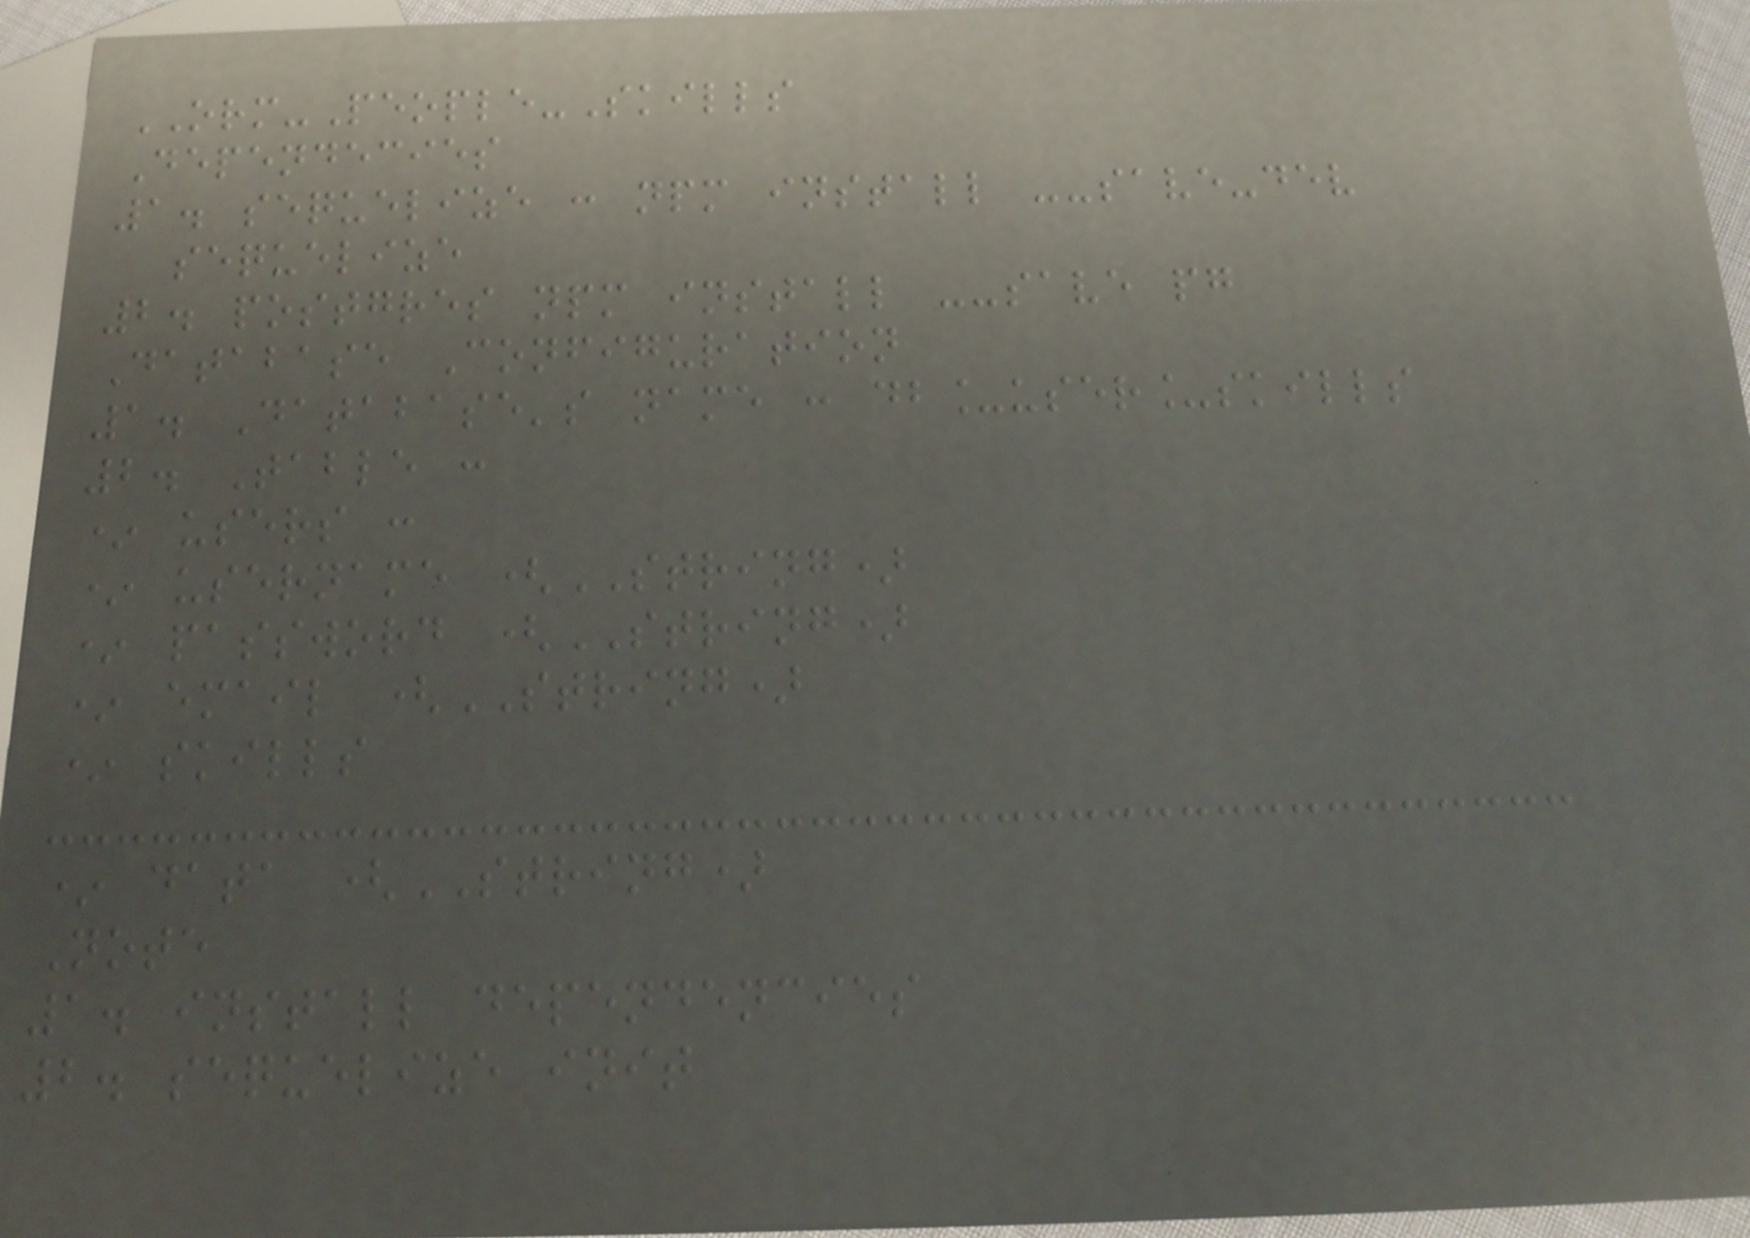ORM-People-Skills
Dependecies
1. sequelize : npm install --save-dev
sequelize
2. postgres npm install --save pg
Database Configuration
1. Database's name : db_user_skills
2. Table :
* users :
* username (STRING)
* password (STRING)
* email (STRING)
* skills
* data (STRING)
Note
1. install dependencies
2. sequelize init
